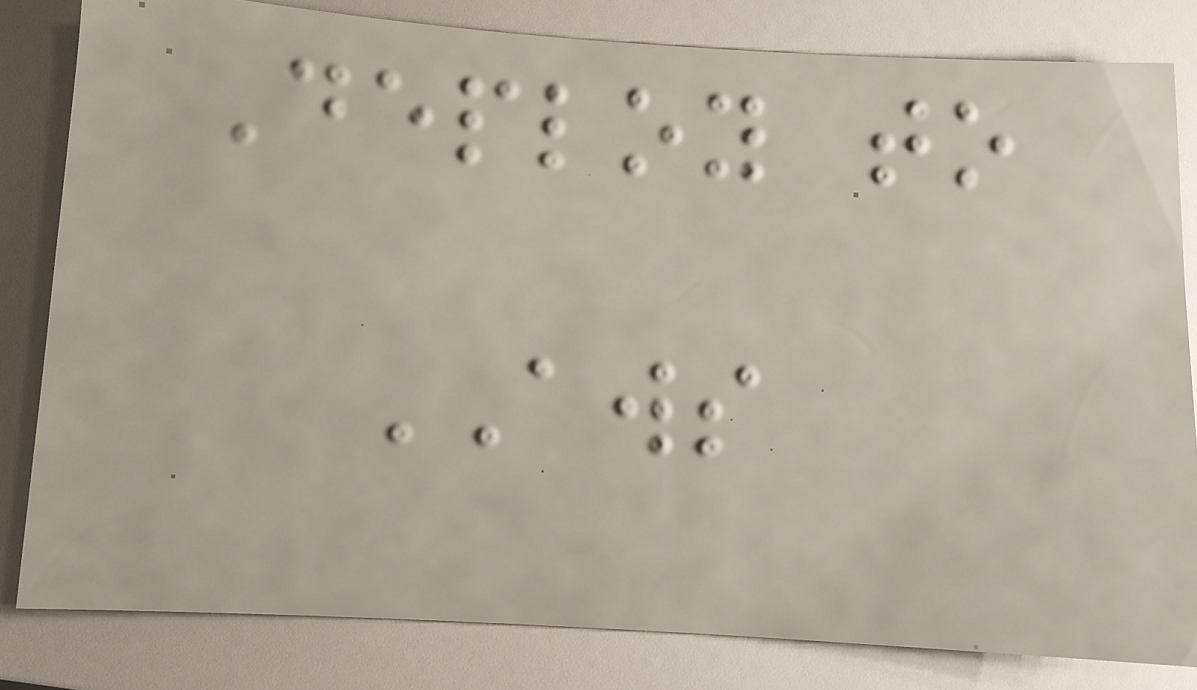Deploy to
AWS
